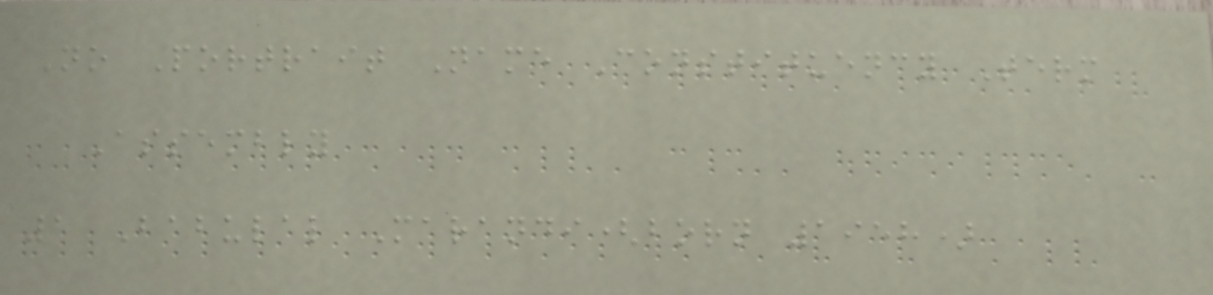No Portrait Name Constituency Term
Assembly
1 Babulal Marandi(born 1958)
